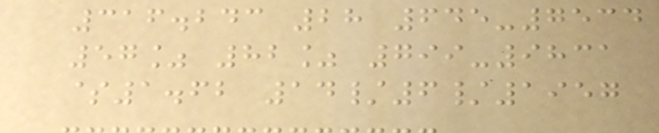316.243 28 645-7534
57% 82% 799-9831
$1.62 14/6/1957
